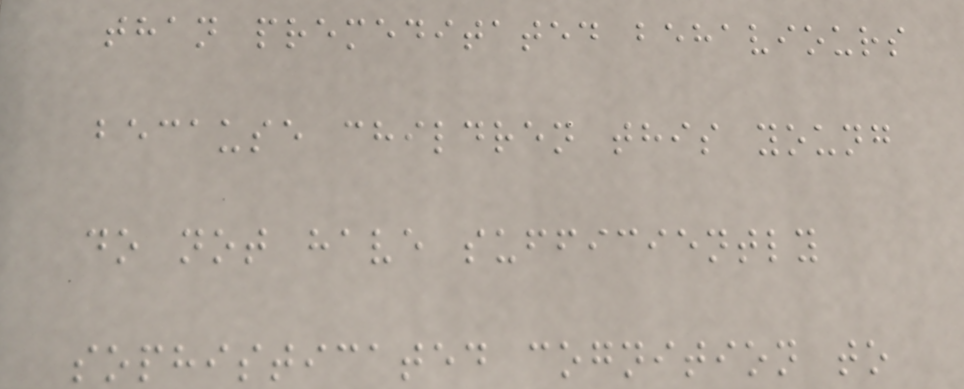than premeditated behaviours
because children this young
do not have sufficiently
sophisticated cognition to
